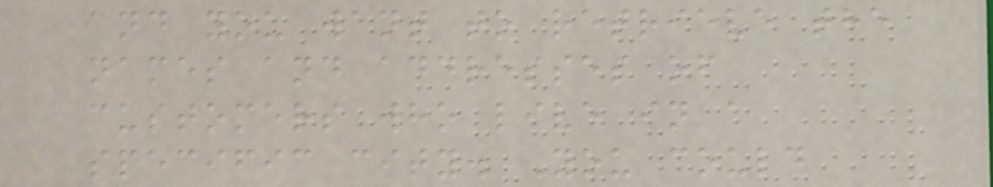and you want to retrieve the
names and addresses of
customers who live in a
specific city. You could
